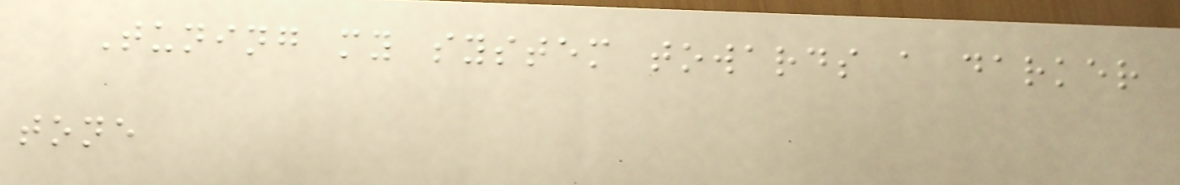Tuning my system towards a darker
tone
